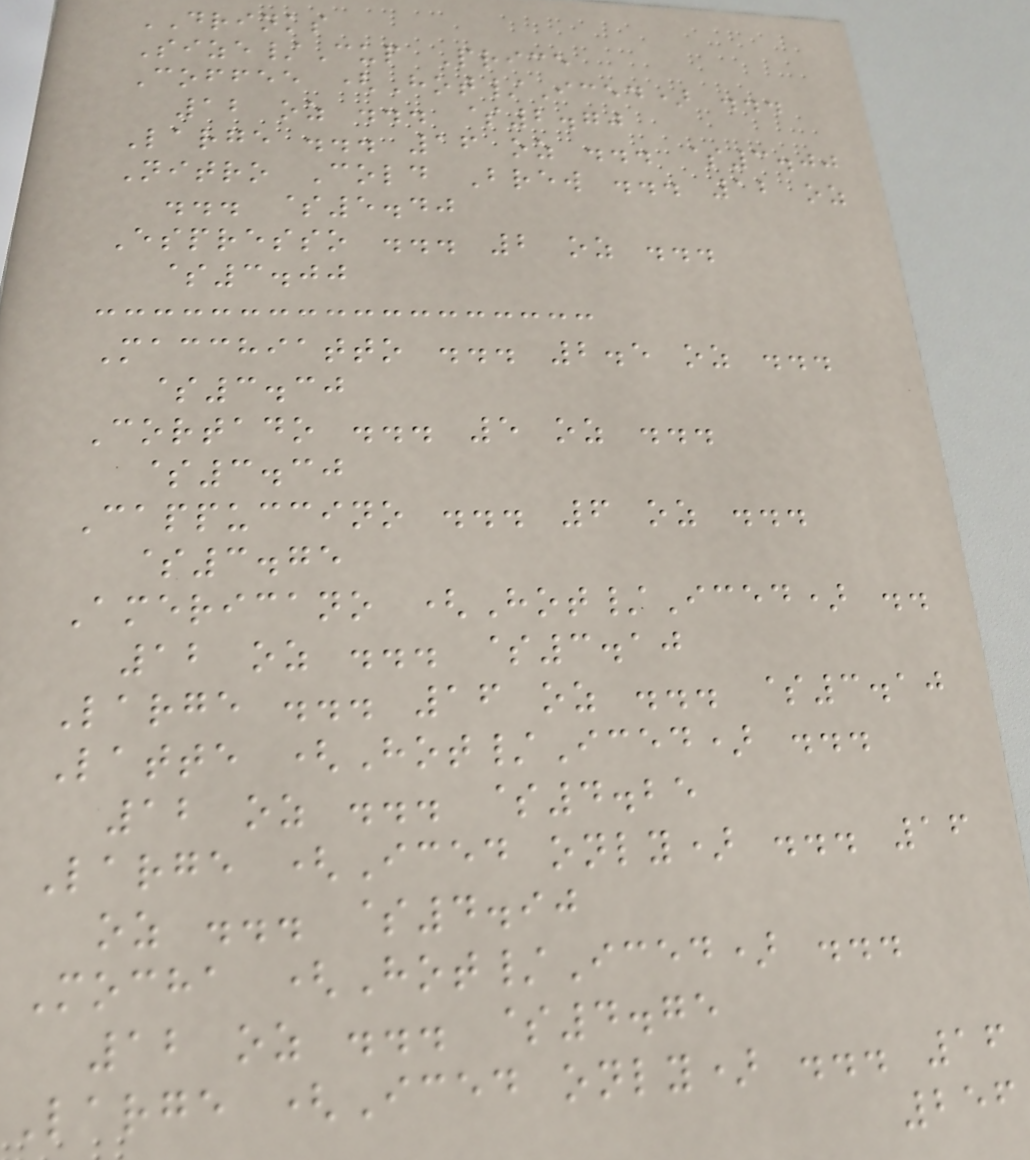DRINKS
Size/Cup Price
Coffee (Hot/Iced) ...
12 oz ... $2.70
Large ... 16 oz ... $3.00
Nitro Cold Brew ... 12 oz
... $5.40
Espresso ... 2 oz ...
$3.00
Macchiatto ... 2.5 oz ...
$3.30
Cortado ... 5 oz ...
$3.30
Cappuccino ... 6 oz ...
$3.75
Americano (Hot/Iced) ..
12 oz ... $3.10
Large ... 16 oz ... $3.10
Latte (Hot/Iced) ...
12 oz ... $4.25
Large (Iced only) ... 16
oz ... $4.90
Mocha (Hot/Iced) ...
12 oz ... $4.75
Large (Iced only) ... 16
256
